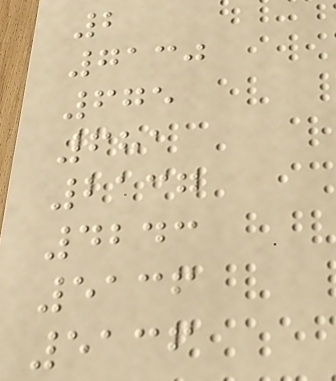2
7130
675
681
2137
4243
5136
5136
